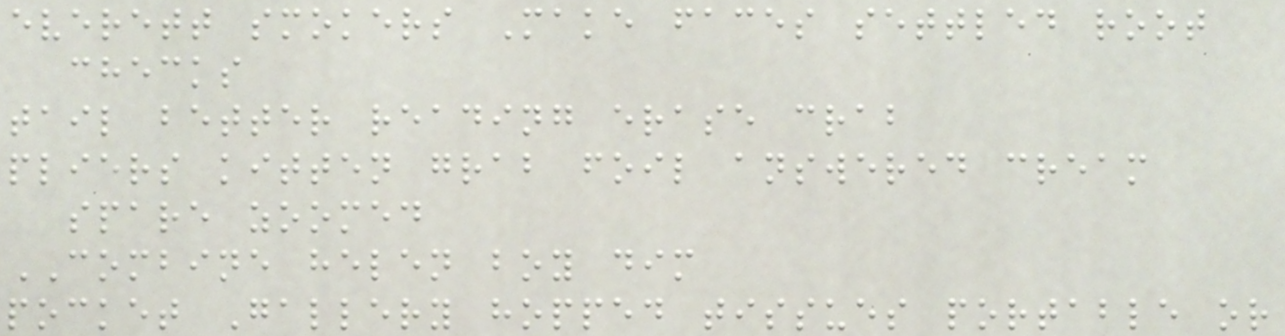everett smokers Make faces settled root
checks
tail better reading erase crab
pliers kitten grab foil answered cream
spare zoomed
COMBINE helen boy dim
pocket Gallery hopped tissues portable or
